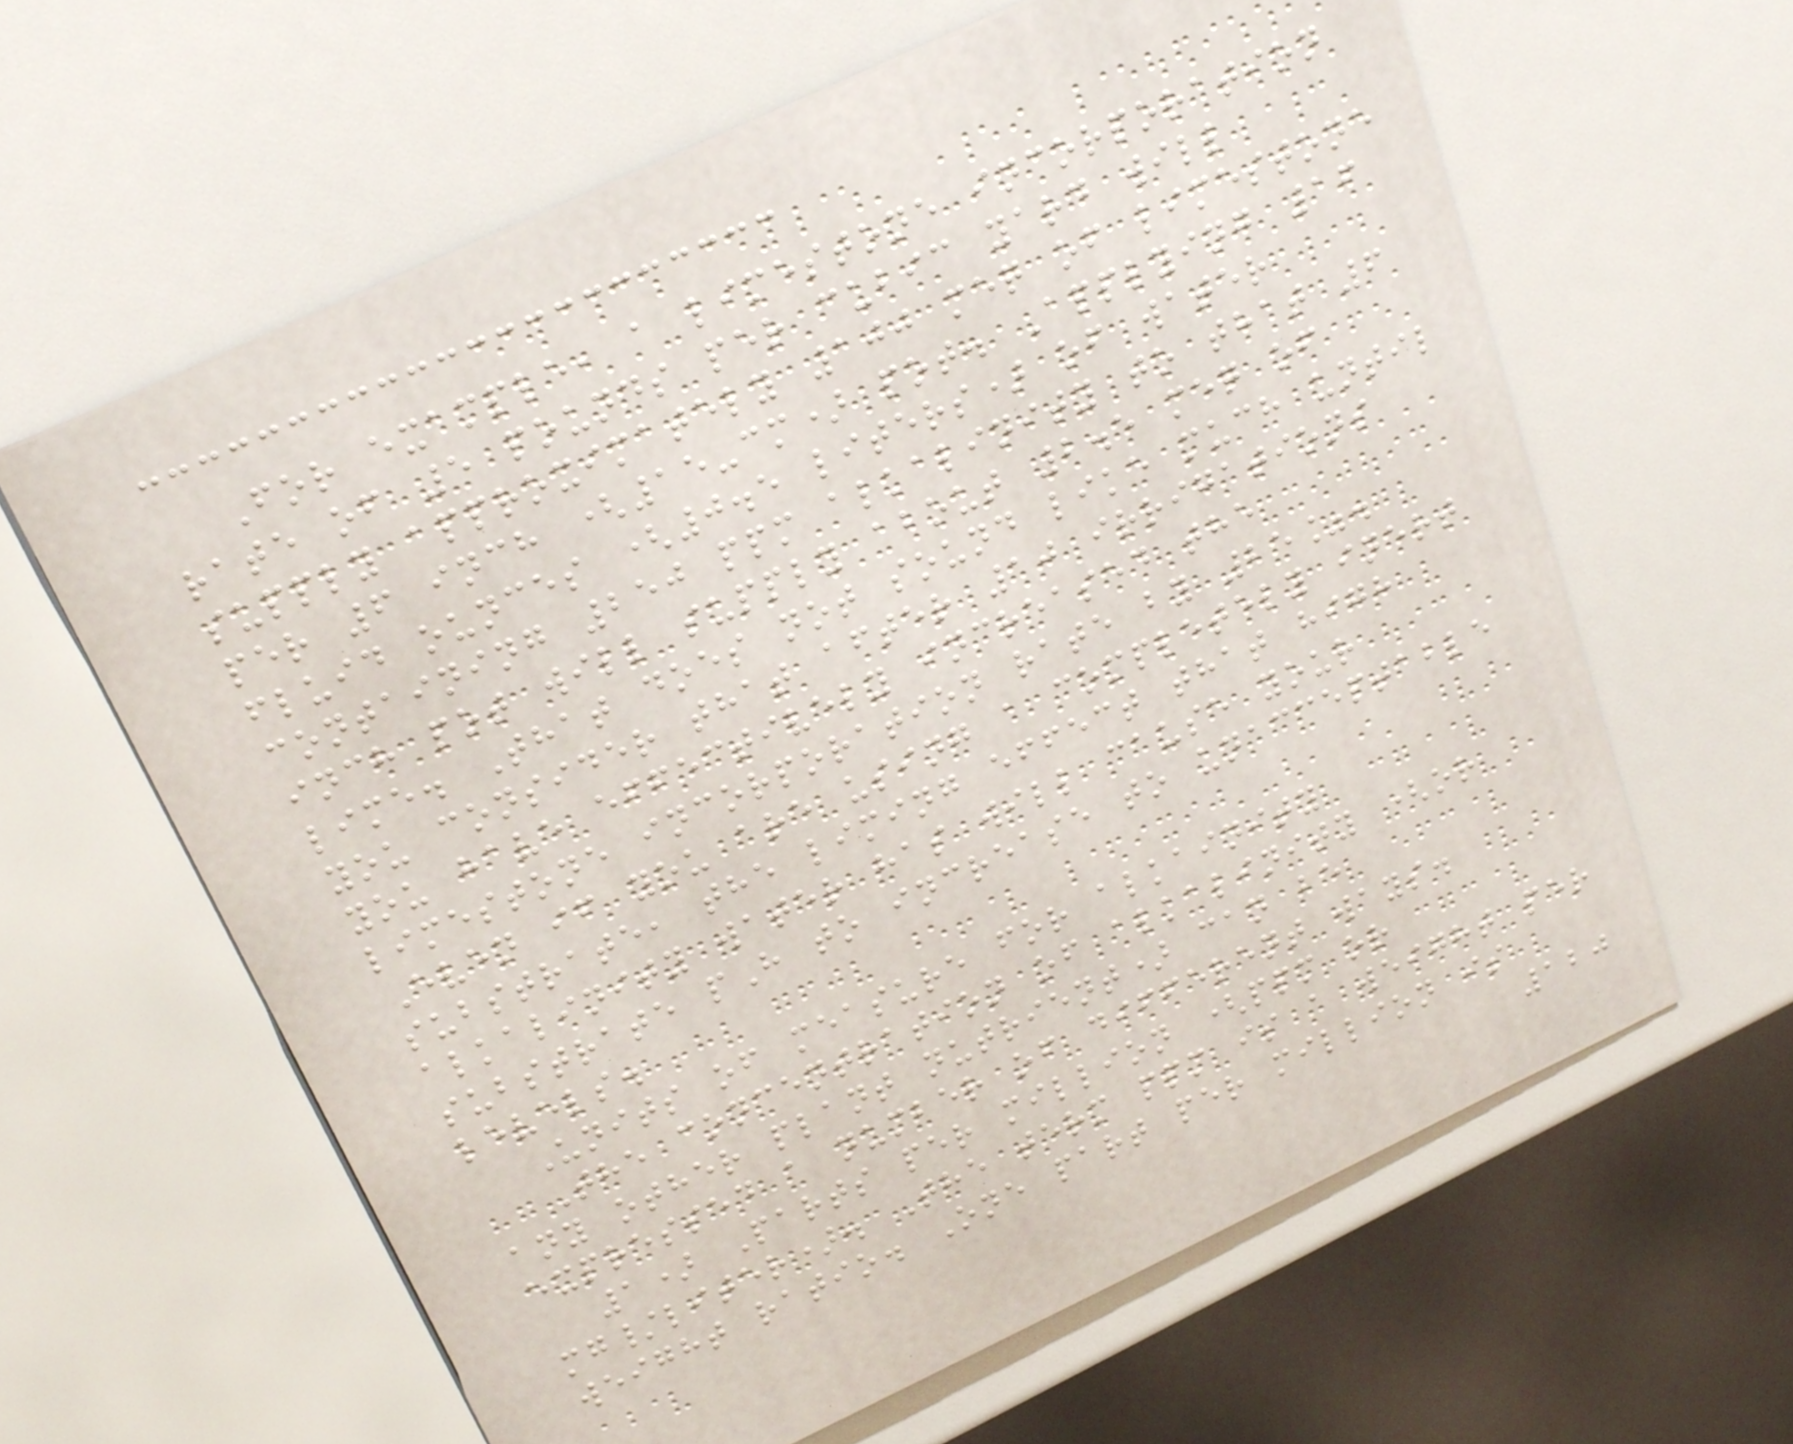For example, a limestone incorporation
rate of 5 pounds per cubic yard will
supply approximately 100 meq of limestone
per 6 inch (15-cm) pot. Applying 16
fluid ounces (0.5 liters) of water
containing 250 ppm alkalinity to that 6
inch pot will supply about 2.5 meq of
lime. That does not sound like much until
you consider that after 10 irrigations
you have effectively increased the
limestone incorporation rate by 25%.
Even if you are using a completely inert
substrate, the liming effect that high
alkalinity water has will cause your
substrate pH to increase to unacceptable
levels.
Units of measure for alkainity
The concentration of alkalinity (or
any other plant nutrient) can be
expressed a number of different ways.
1) Parts per million (ppm or
mg/liter). The term ppm is a weight per
weight ratio. One part per million is
120
